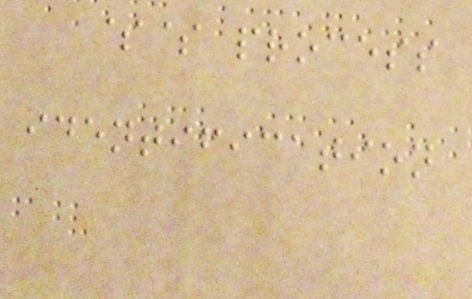$$ process
identification
